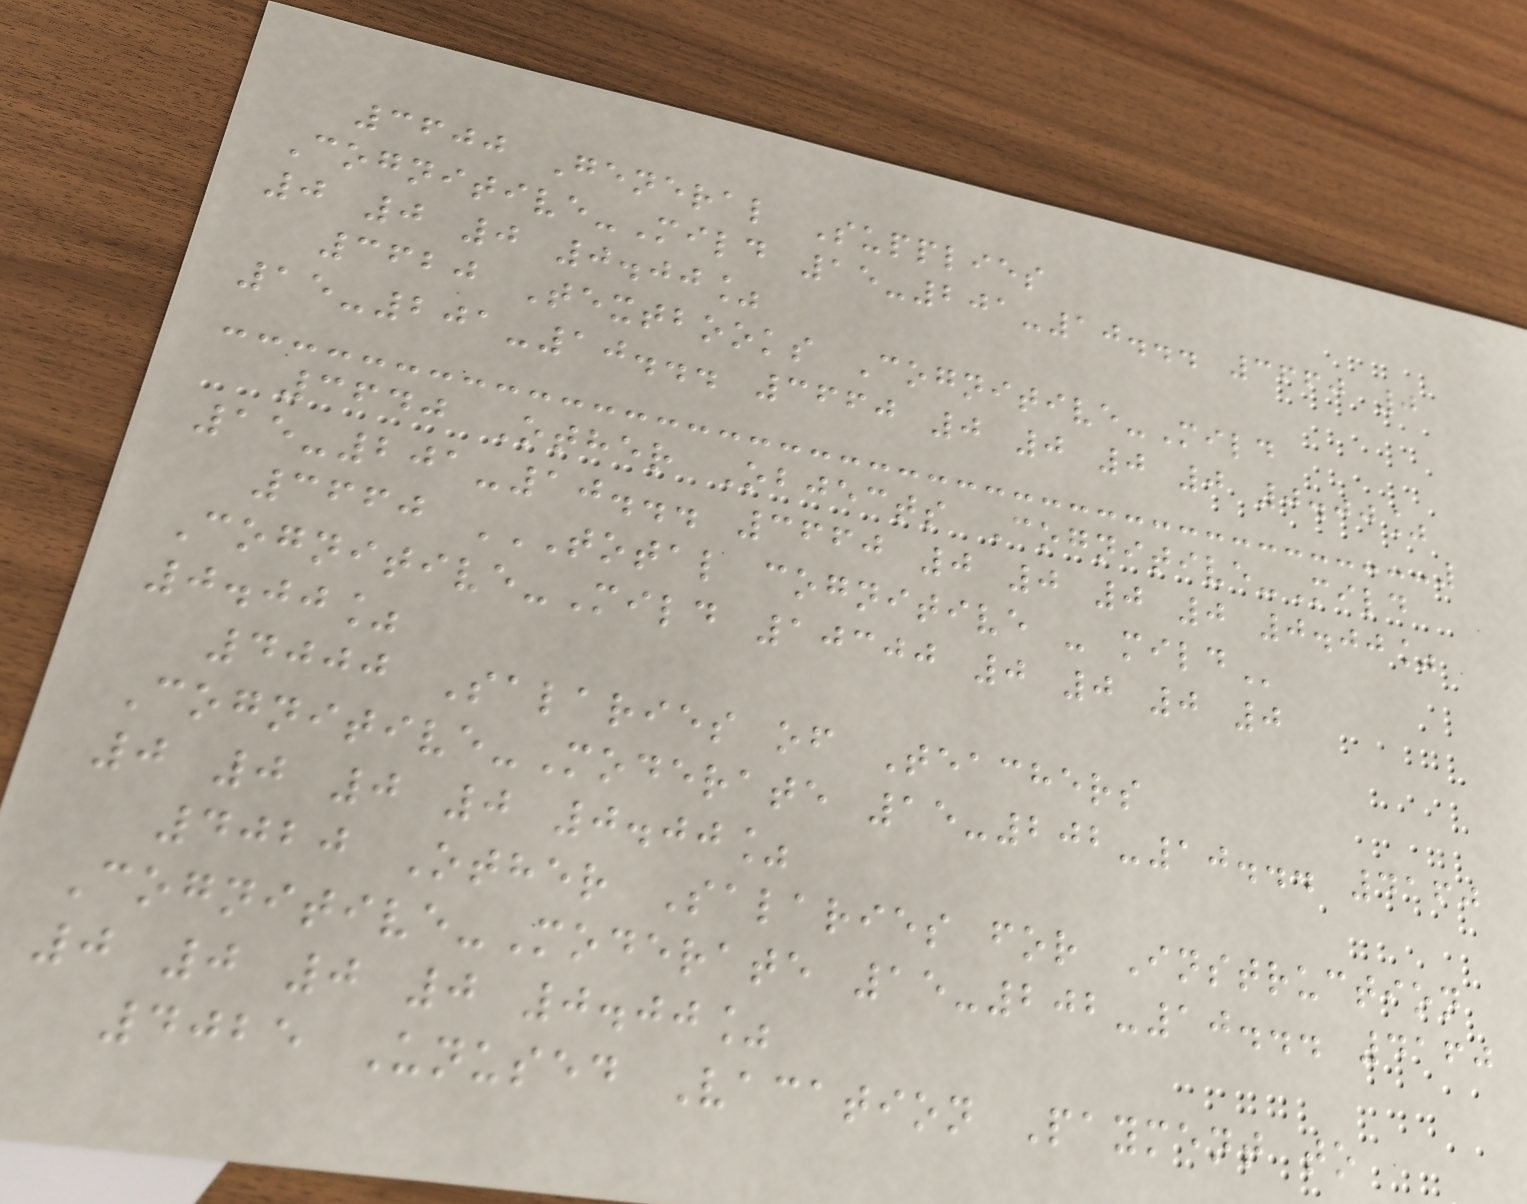3600 General Supplies
Cognitive-Mild 15-201-10... 3660 0
0 0 0 0.00%
3620 Textbooks Cognitive-Mild
15-201-10... 3660 0 0 0 0 0.00%
3640 Other Objects Cognitive-Mild
15-201-10... 3660 0 0 0 0 0.00%
3660 TOTAL COGNITIVE - MILD
Cognitive-Mild 10300 0 0 0 0
0.00%
4000 Salaries of Teachers
Cognitive-Moderate 15-202-10... 4160
0 0 0 0 0.00%
4020 Other Salaries for Instruction
Cognitive-Moderate 15-202-10... 4160
0 0 0 0 0.00%
4025 Unused Vacation Payment to
